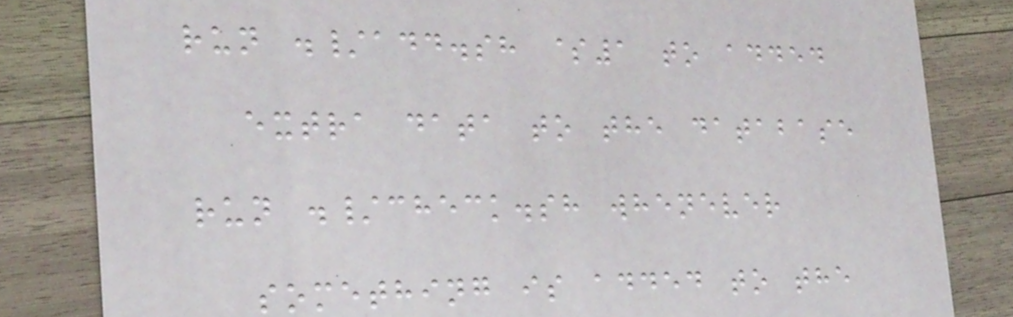run ./add.sh $1 to added
extra data to the database
run ./check.sh whenever
something is added to the
